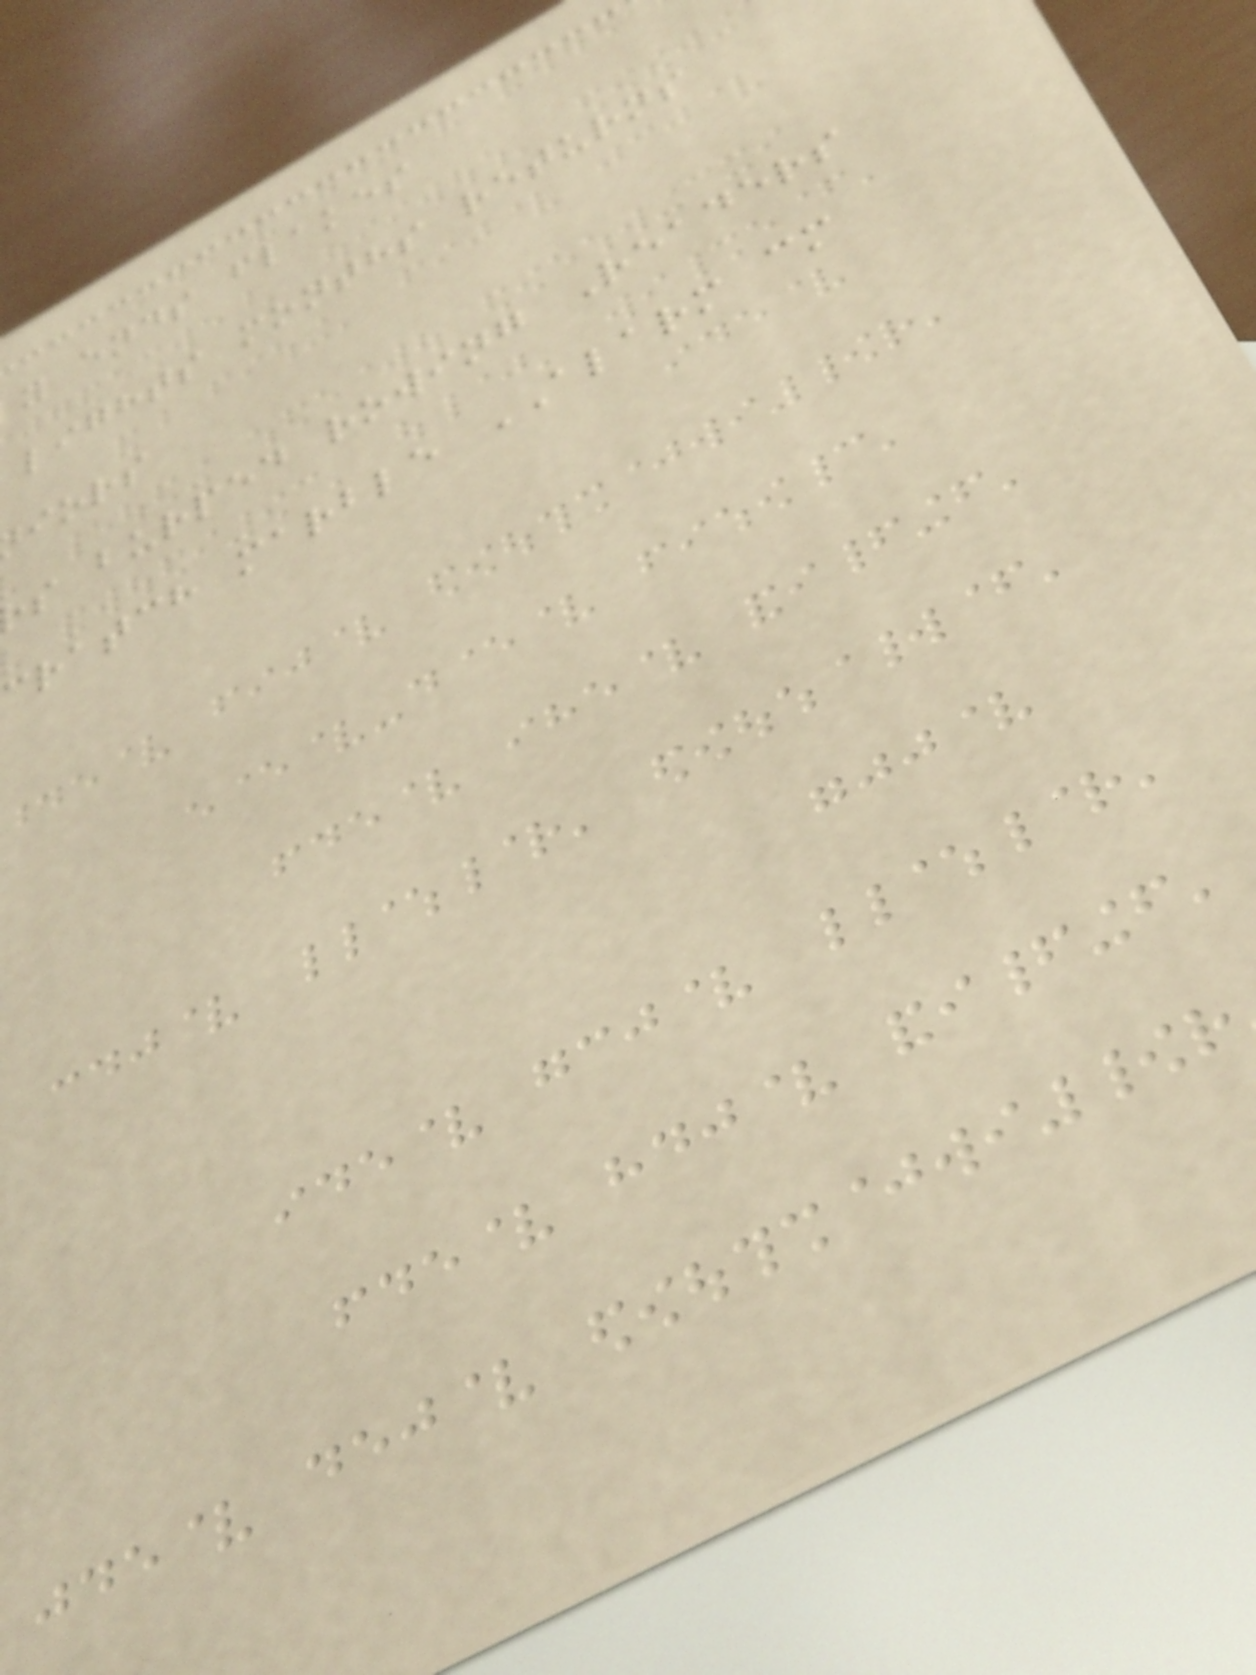y ends flakes
lights months returns
iors
s burped rowing Readers
cratch marble ALARM cm
